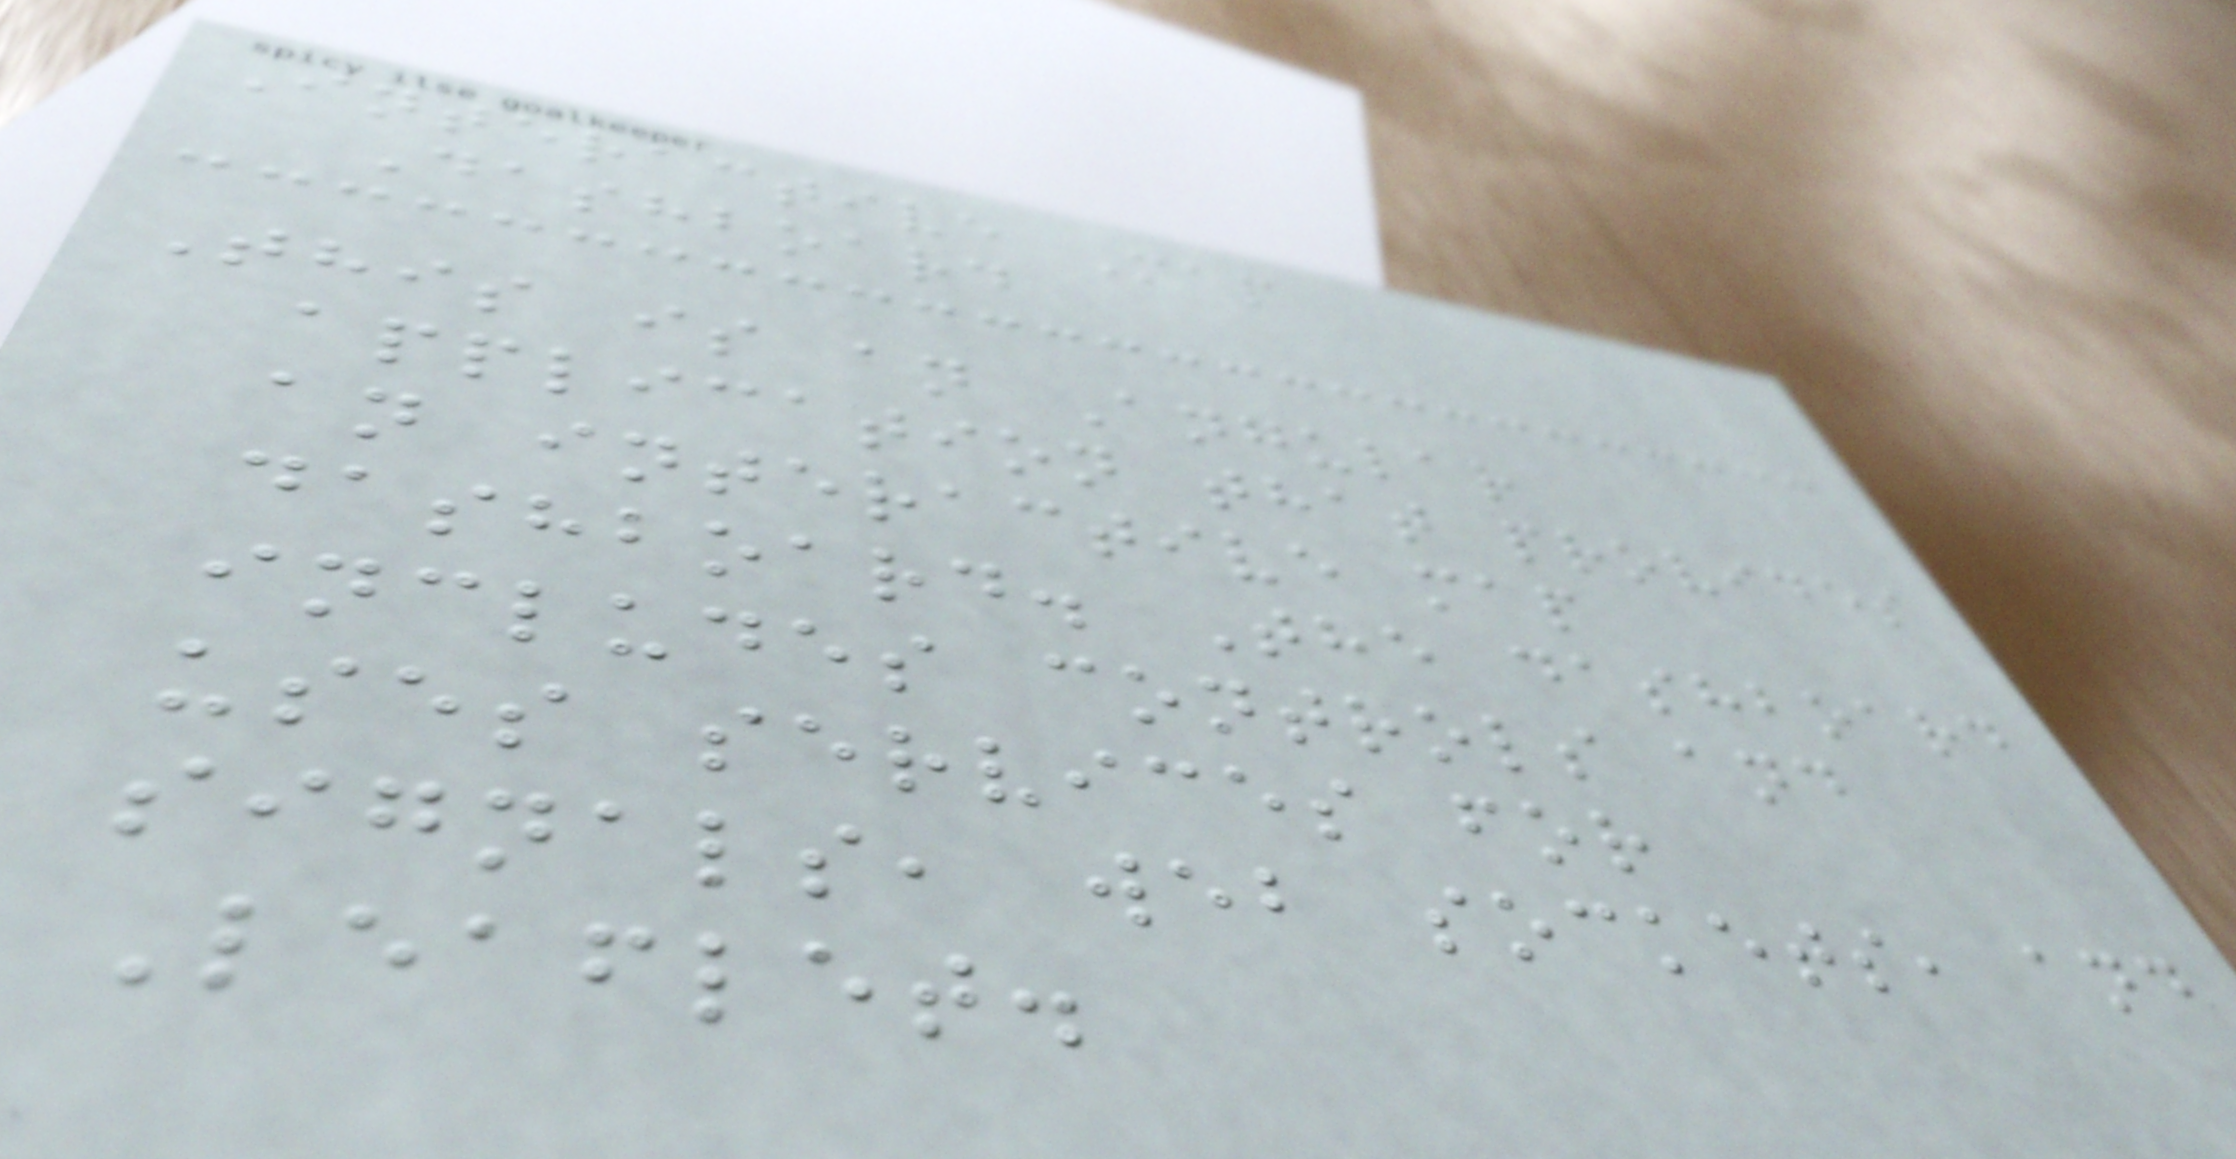Interactive Map
Dashboard
This is an Angular
application that provides
an interactive map
dashboard. The dashboard
includes controls and
uses services for
signals, web sockets, and
Leaflet.
